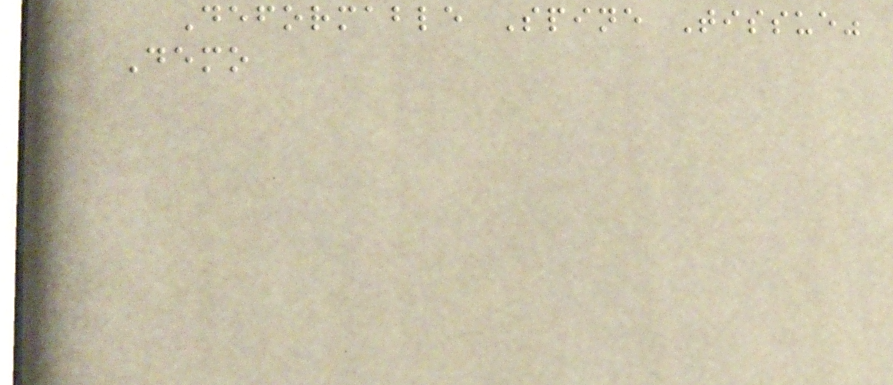Deformable Spine Tissue"
Demo
